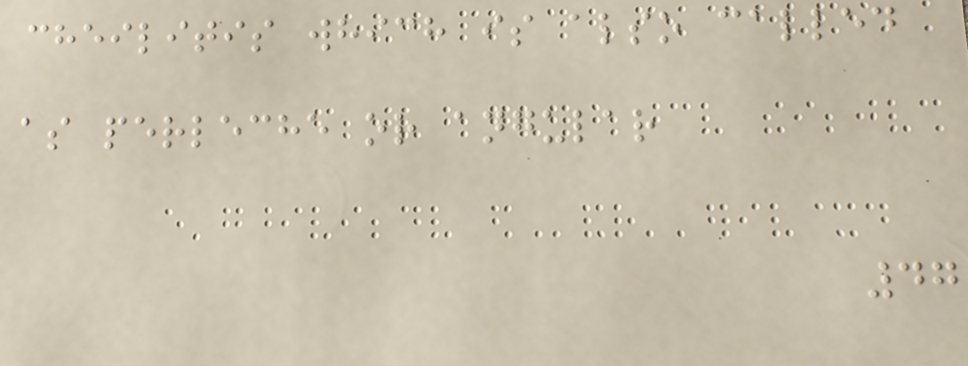cheilitis which is also called
as perleche or angular
47
